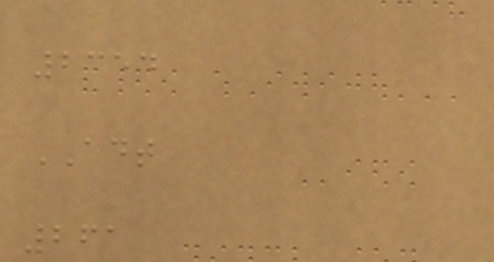2354
ADT
261
